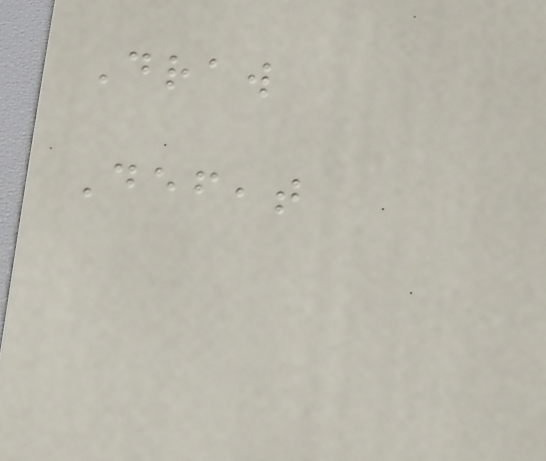Draw
Defeat
